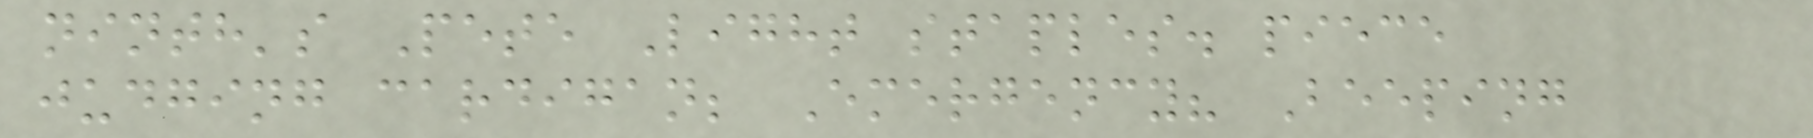ninth's Pete Light staples. piece
judging cardigan; Emergency? Beeping
